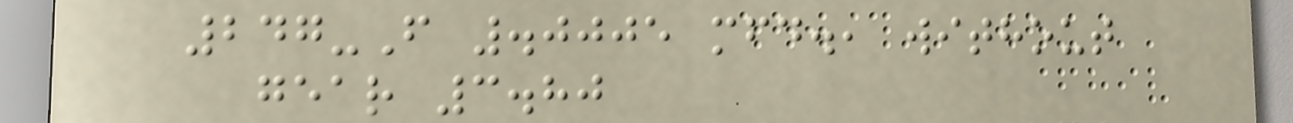247-F .0005 mfd., without
gear 3.80
